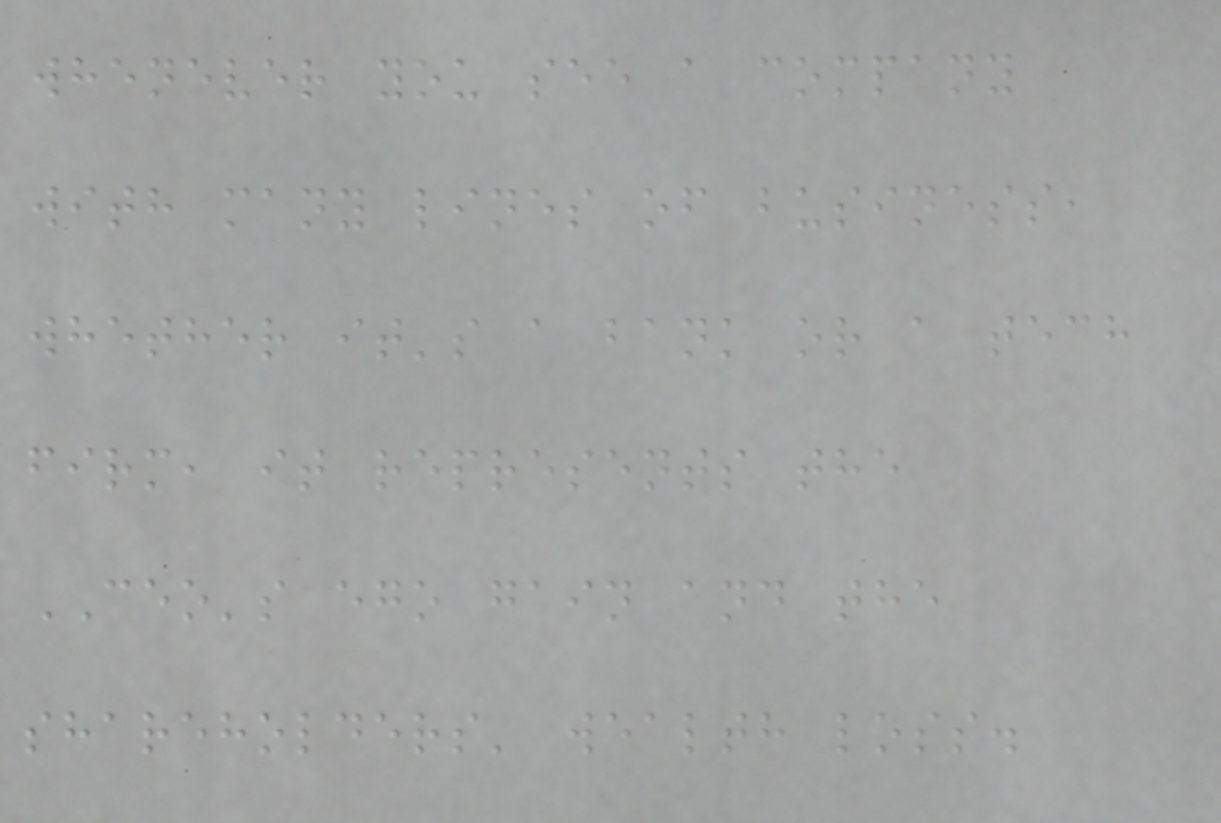whenever you see a company
with many lines of business,
whether it's a bank or a tech
firm, it represents the
CEO's ego gain and the
shareholders' wealth loss.
